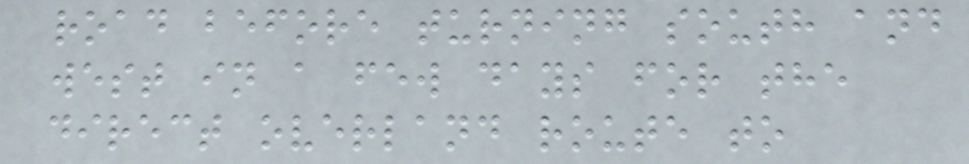road before turning south and
west in a few days for the
direct overland route to
